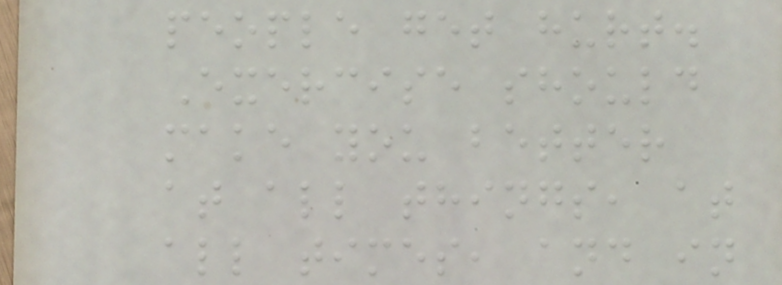people get hurt.
Exercise should
make you better
at all things, at
all times, and in
